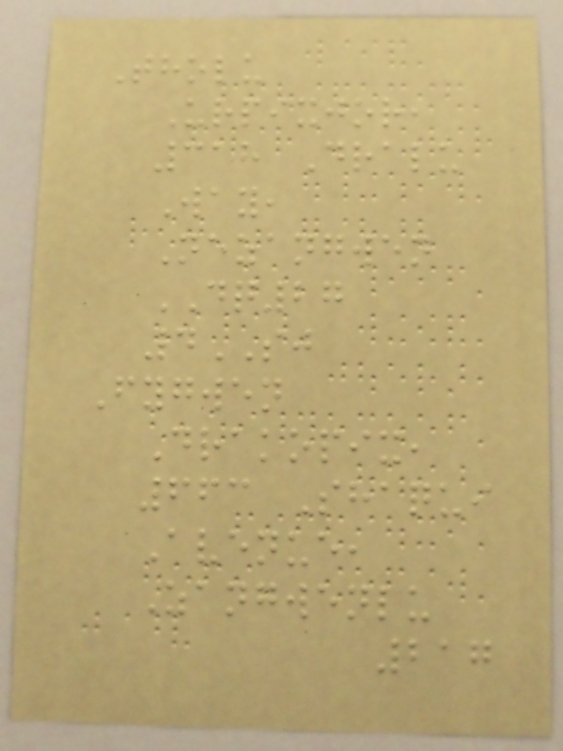Tholu
Urpixjor,
318 Dralu
Way,
Nezangwen
DQ27
4SJ
Fygwen
Drakopix,
663 Shaqui
Avenue,
Zangwenlu
217
